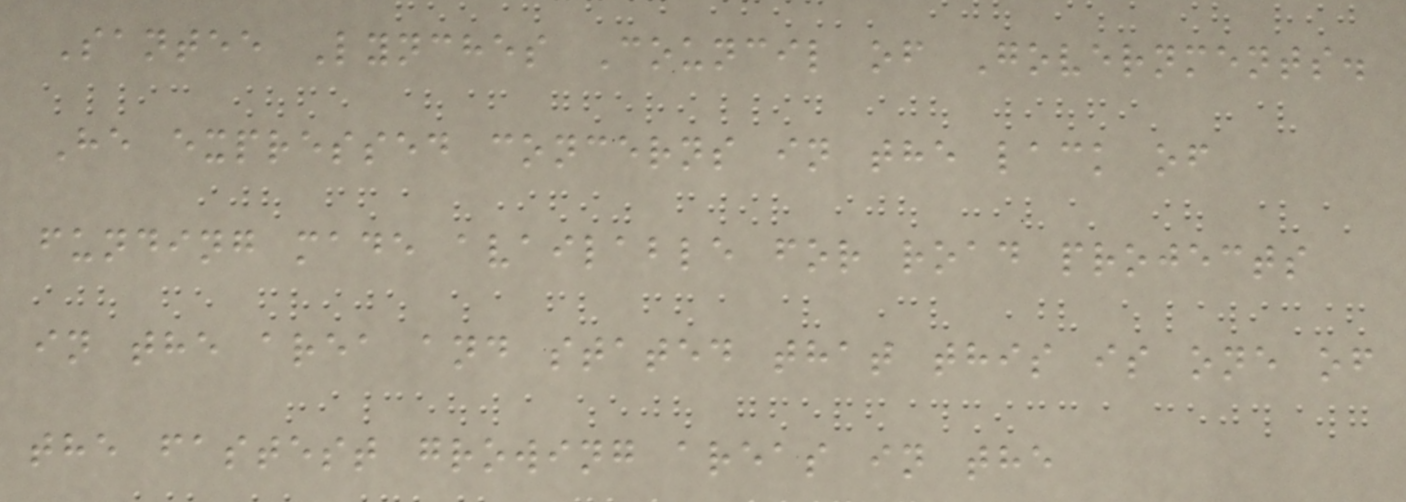Santee Lynches Council of Governments.
He expressed concerns in the lack of
funding made available for road projects
in the area and stated that this is one of
the fastest growing areas in the
